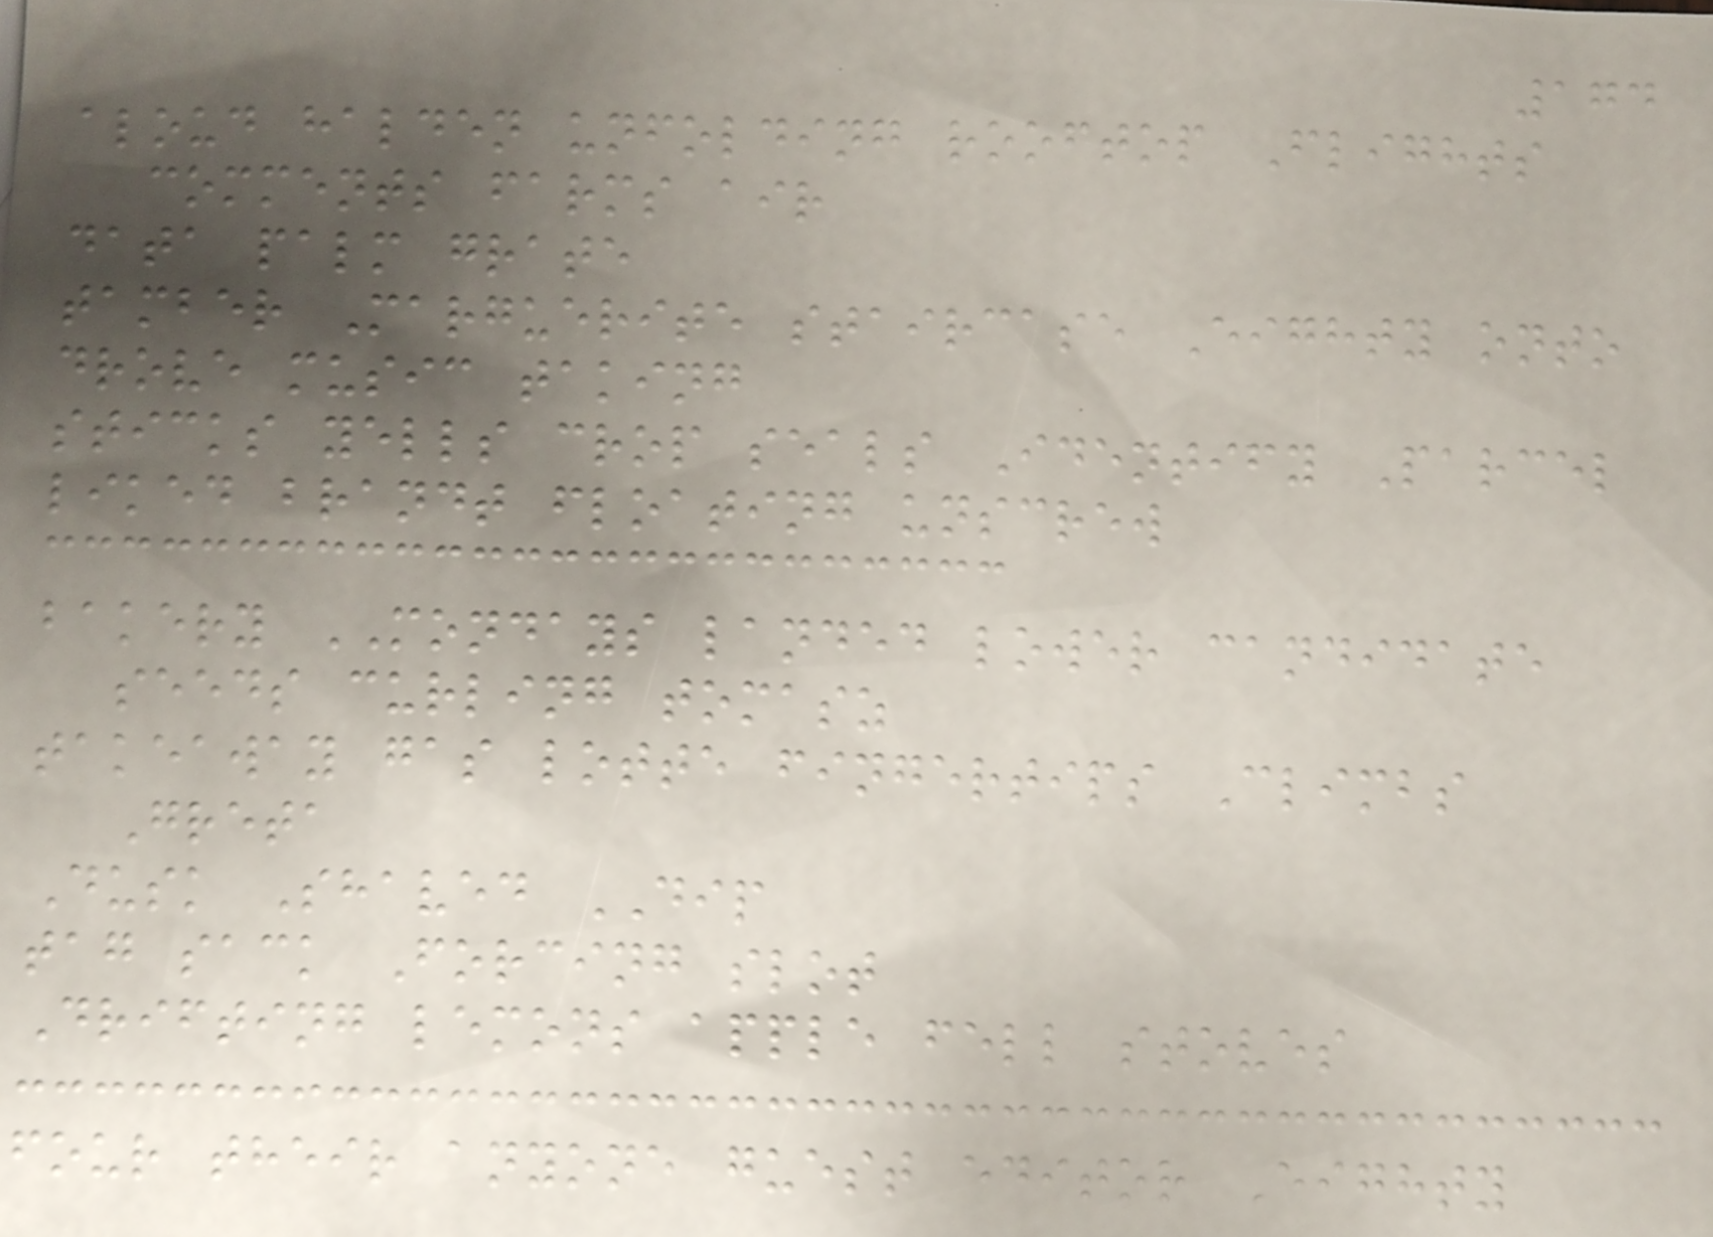174
aloud halden unfolding rooftop Flights
comments farms air
data palm grate
tamber Marguerite staircase Eighty onto
drove music taking
sticks yells crop seals Identify Parcel
liked brandt floating unscrew
bakery MONDAYS landed lower candidate
seeds curling tomasz
takeaway gas lotte fingertips Climbs
Greta
Dusk Shaved DIP
tag sack Forcing slot
Drifting lemons apple fell stoves
four their anyone guest editor Eighty
